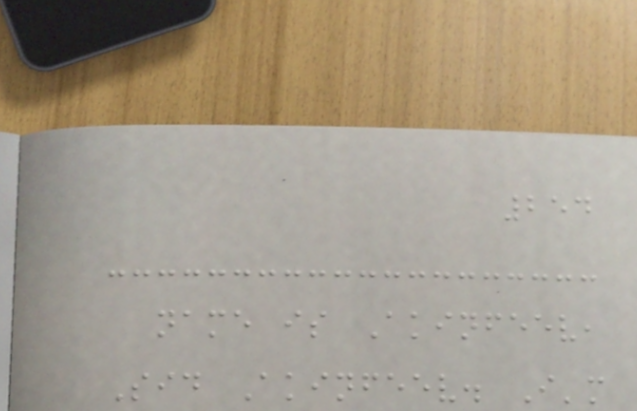254
name is Akinfeev,
Sid Akinfeev. I'm
